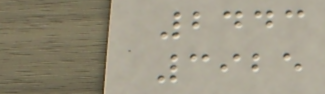2443
3925
